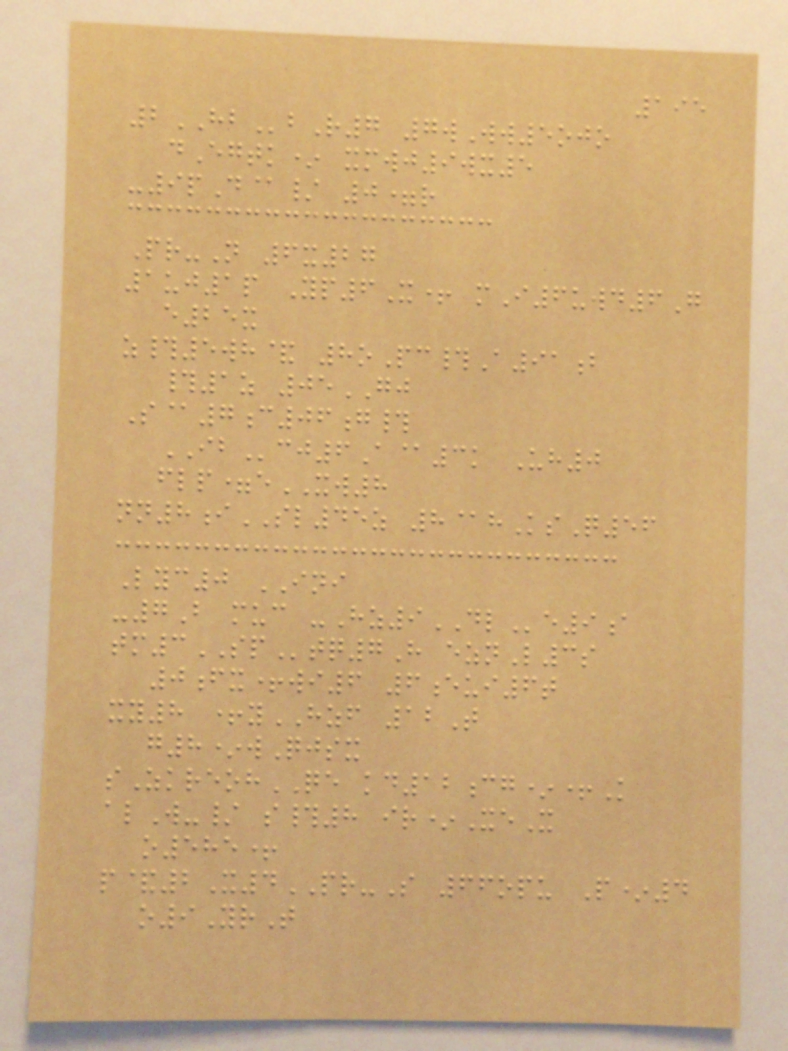195
2HBbR7 7wWw5ojo
dEgtk* xmwj9wx5
-9pD@/ 0=r
Pr-N 6x27
1uj1p Yp6X+ mI6uwd6G
e25x
z#5wh& 8oPc#A91b
#1z 05GJ
S@7c06g#
IBcj6A@3k Uh0
flp=eXW8
nn8iSL45z 8@hKsQ56
Lyc0 INI
-7B muc -Hz9DLe9a
tm3SPtq7H eznL3s
0fx+wi6 6eui6t
xy8 +yHZF 12T
g8*wQjsx
sZkreohQE kd12cg*+K
alW-/ s#8 ir*XeX
o585+
p&2X4PR-S 66opu P*4
o9YrT
